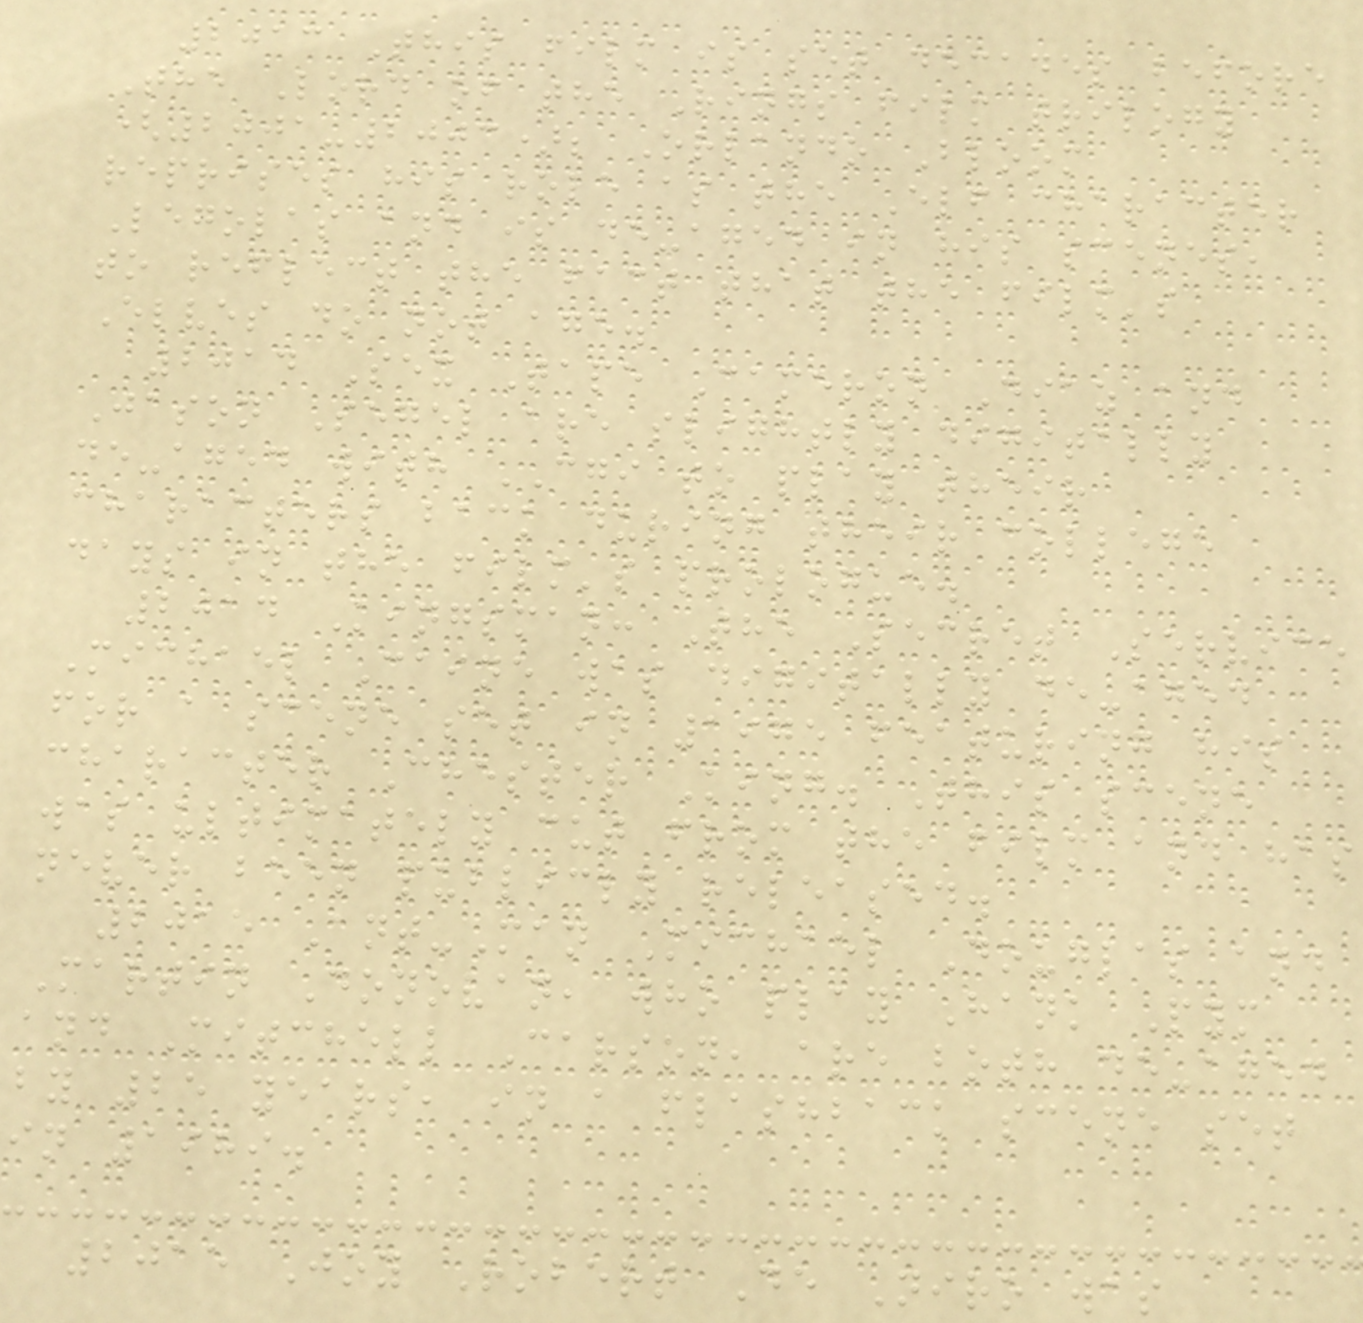2013 This film is set decades before
The Lord of the Rings film trilogy
(2001-2003); Orlando Bloom
reprises his role as the Elf character
Legolas and is de-aged in his scenes,
to reflect the fact that the film's
Elves do not age.
2014 Sex Tape Cameron Diaz and
Jason Segel are slightly digitally
de-aged with CGI to play their
characters back during their college
days in the film's prologue.
2014 Kingsman: The Secret Service
Michael Caine was digitally de-aged
for a scene set in 1975 featuring his
character Chester King. This scene
was ultimately cut from the film and has
never been publicly released.
2015 Ant-Man Michael Douglas and
Martin Donovan, who play Hank Pym
and Mitchell Carson, are both de-aged
by 25 years, in a flashback scene set
in 1989.
2015 Joy Robert De Niro was
